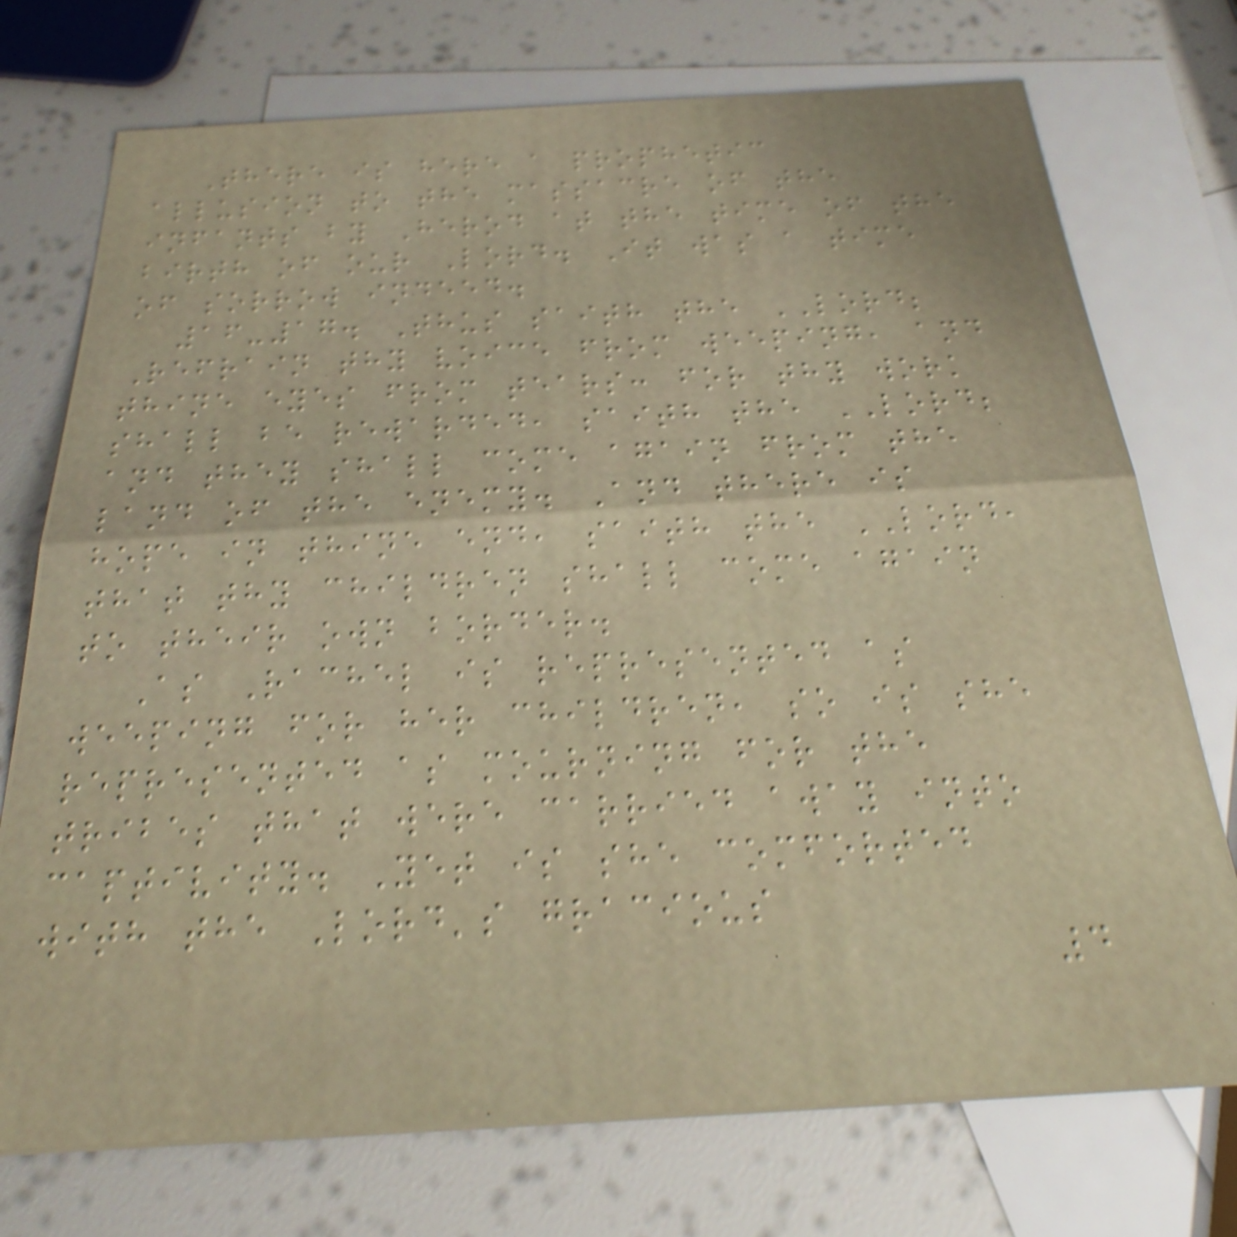There is here a prophetic
allusion to the massacre of the
infants by Herod at the time of the
birth of our Lord. It was a time
of sorrow indeed.
16-17. Thus saith the LORD;
Refrain thy voice from weeping, and
thine eyes from tears: for thy work
shall be rewarded, saith the LORD;
and they shall come again from the
land of the enemy. And there is
hope in thine end, saith the LORD,
that thy children shall come again
to their own border.
As Rachel is represented as
weeping for her children, so is she
represented as mourning for the
tribes that were carried away into
captivity. Yet is she comforted
with the Lord's gracious
4
